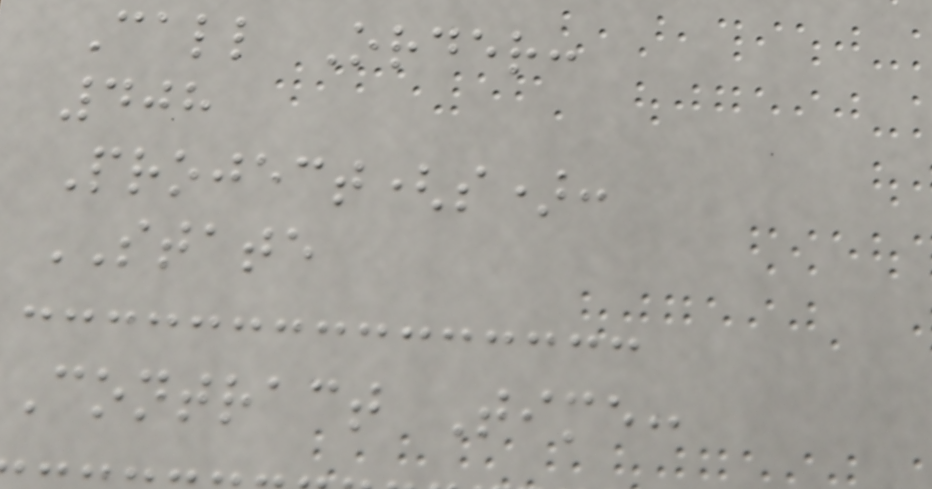Call Order:
408
Project(s):
STATE
Contract Time:
